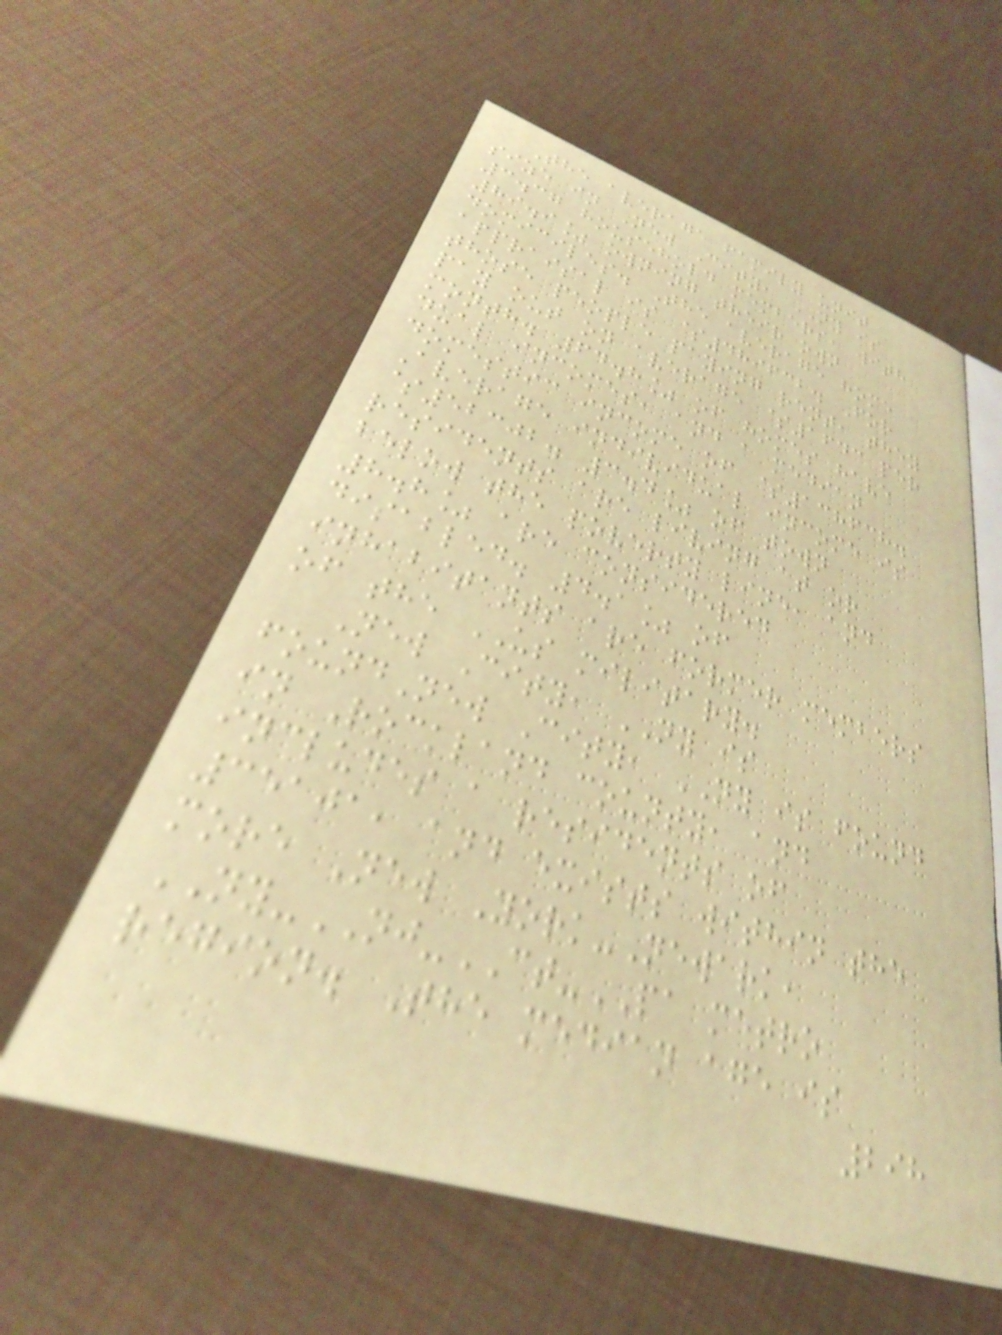The average family unit
size in New City, NY is
3.37 household members, with
89.9% owning their own
domiciles. The average home
appraisal is $489632. For
those people paying rent, they
pay out on average $1643 per
month. 64.8% of homes have
dual incomes, and a median
domestic income of $138638.
Average individual income is
$52302. 3.4% of town
residents are living at or
below the poverty line, and
8.8% are considered
disabled. 4.1% of
inhabitants are former members
of the US military.
New City, NY is
foundNew City, NY is found
in Rockland county, and
includes a residents of
35101, and exists within the
more New York-Newark,
NY-NJ-CT-PA metro
region. The median age is
298
